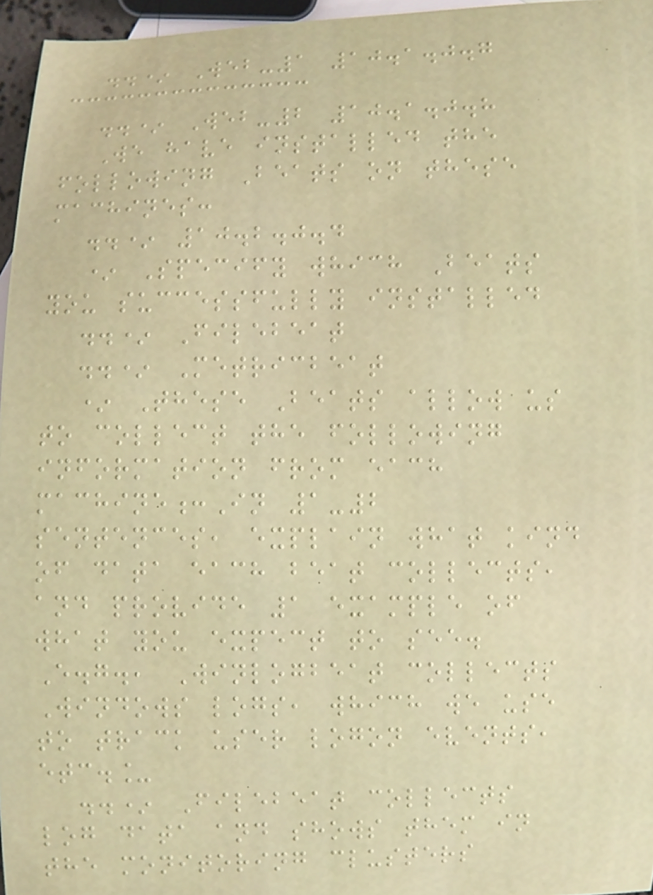..* Web-1 10.1.0.7
..* Web-2 10.1.0.8
We have installed the
following Beats on these
machines:
..* 10.2.0.4
* Specify which Beats
you successfully installed
..* Filebeat
..* Metricbeat
* These Beats allow us
to collect the following
information from each
machine:In 1-2
sentences, explain what kind
of data each beat collects,
and provide 1 example of
what you expect to see.
E.g., Winlogbeat collects
Windows logs, which we use
to track user logon events,
etc._
..* Filebeat collects
log data and shows them in
the monitoring clusters
